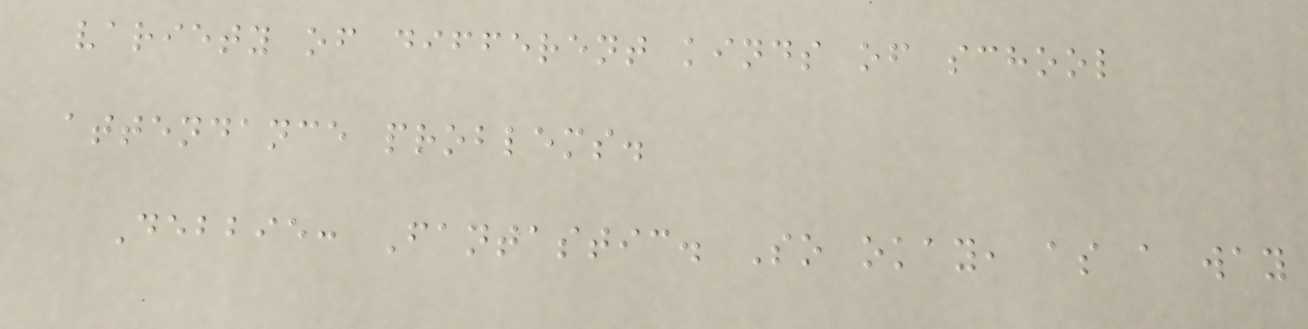variety of different kinds of school
attendance problems.
Debbie: Fantastic. So okay, as a way
